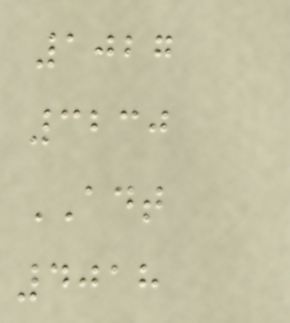1027
3230
ADT
4018
